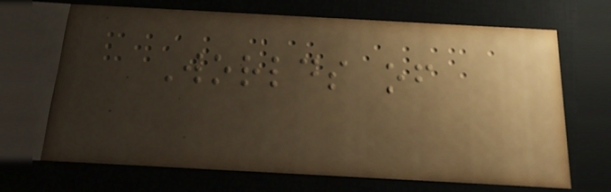Worlds of
